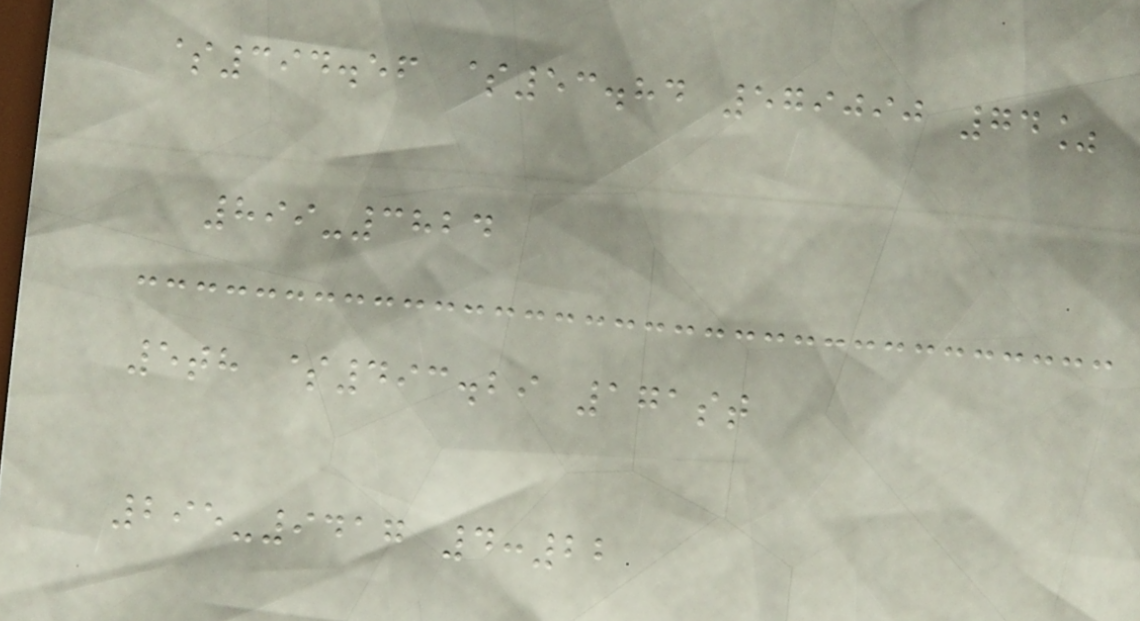$394.56 $53.84 579090 74%
899-3824
5th $493.29 171st
295-9417 4:22
